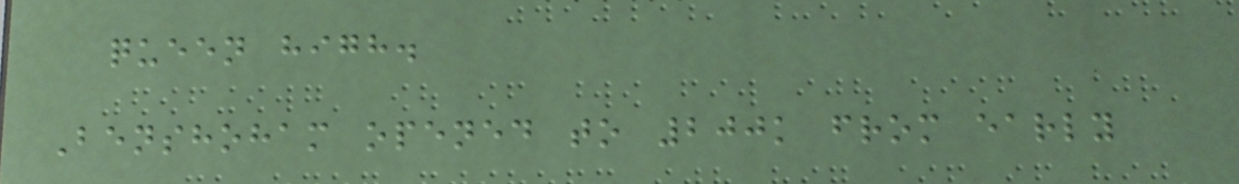queen high.
Benshoham opened to 200k from early
